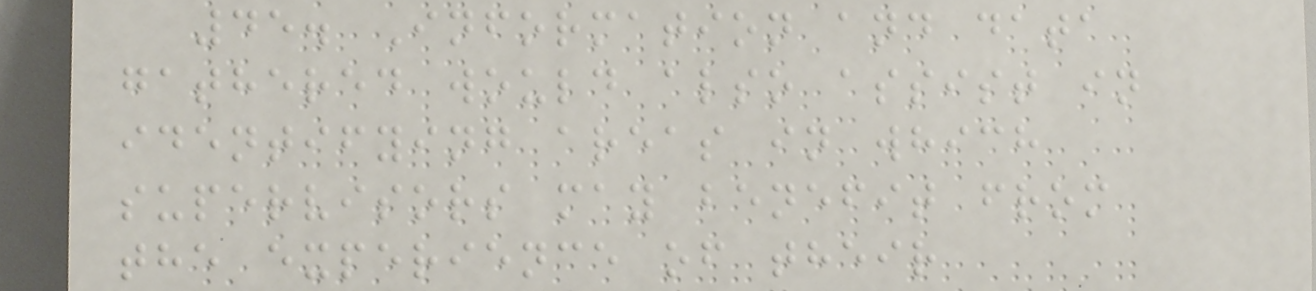45. Information and data
gathered would also assist in
identifying areas in which
supervisors may benefit from
the experience of their
